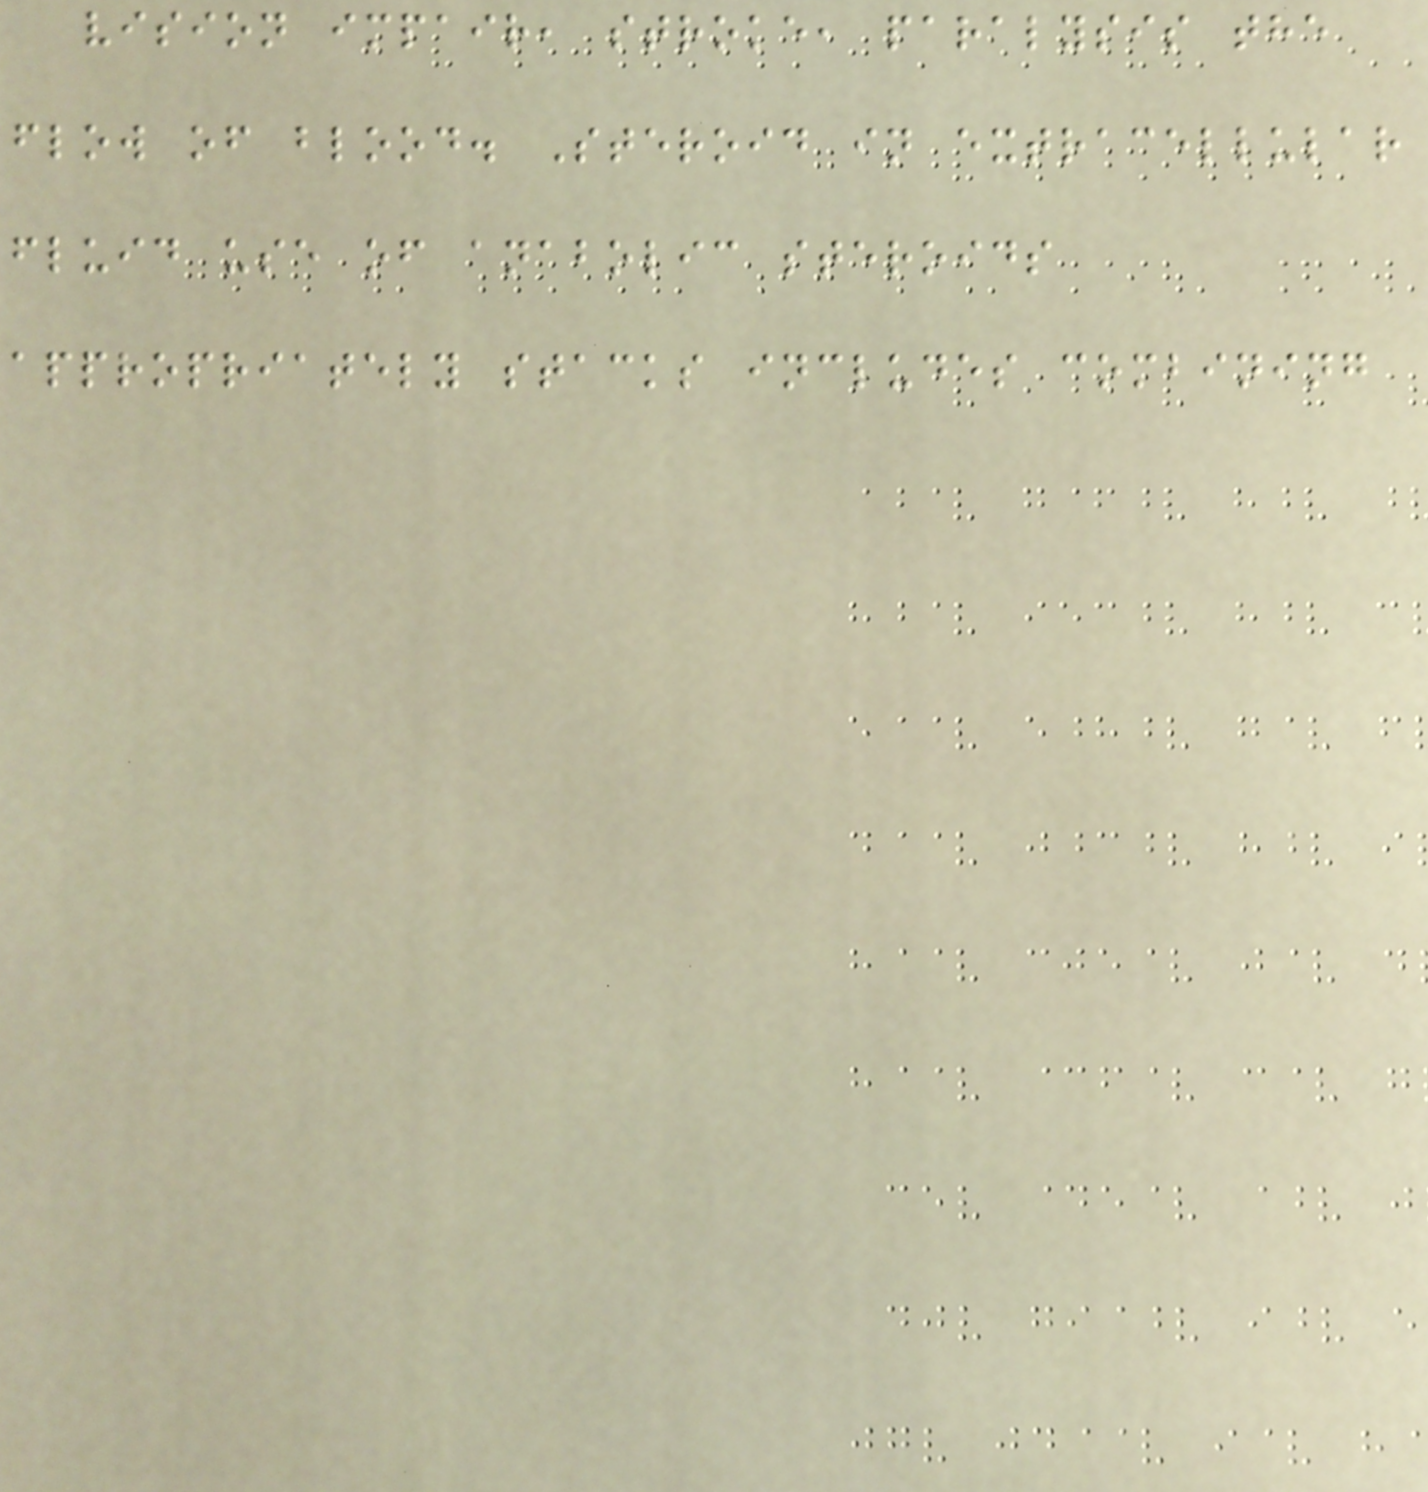vision impair, stroke, paralysis the
flow of blood. Steroid in extracellular
fluid use of anabolic steroids
appropriately stacks includes combining
